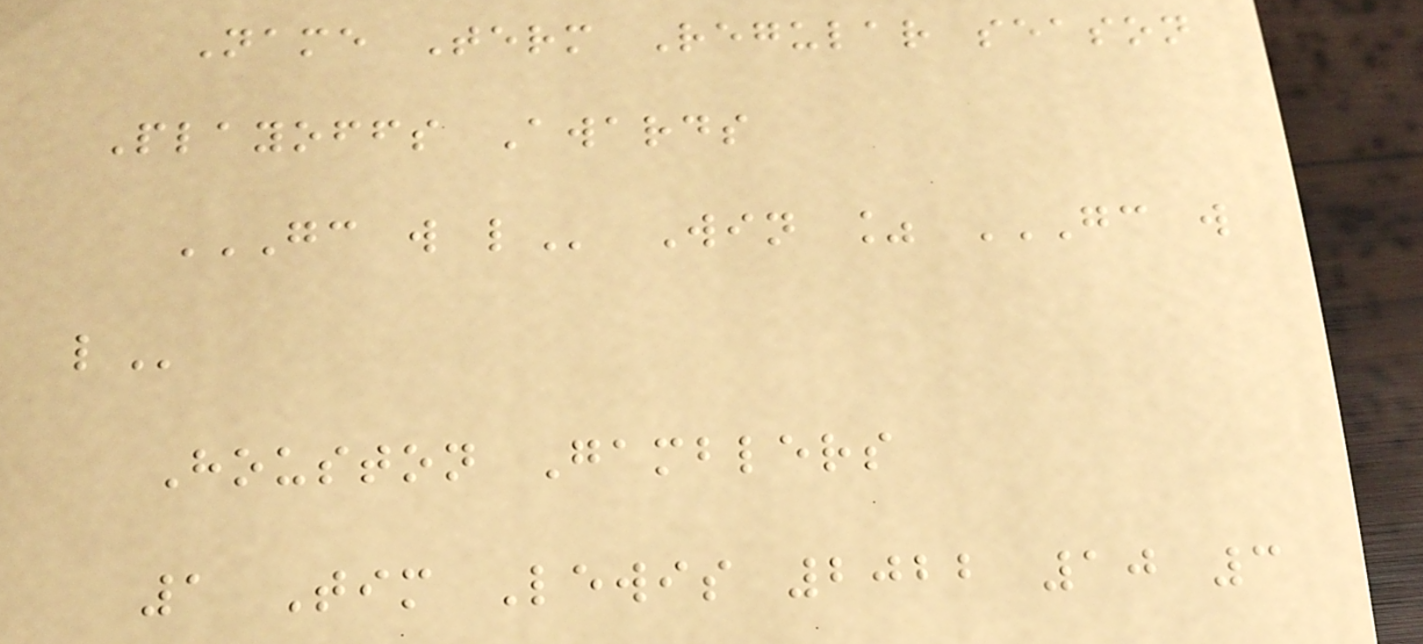Name Term Regular season
Playoffs Awards
GC W L Win % GC W
L
Houston Gamblers
1 Tim Lewis 2022 10 3
